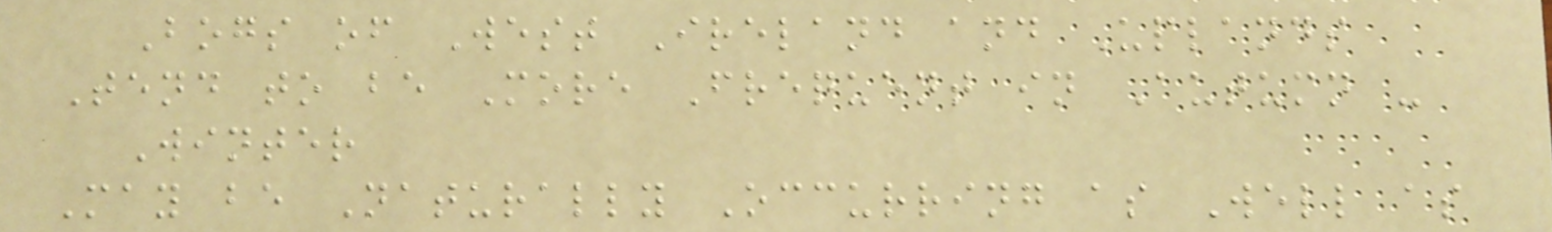Bogs of West Ireland and Uplands
Tend to be More Frequent in Autumn -
Winter
May be Naturally Occurring as Well as
